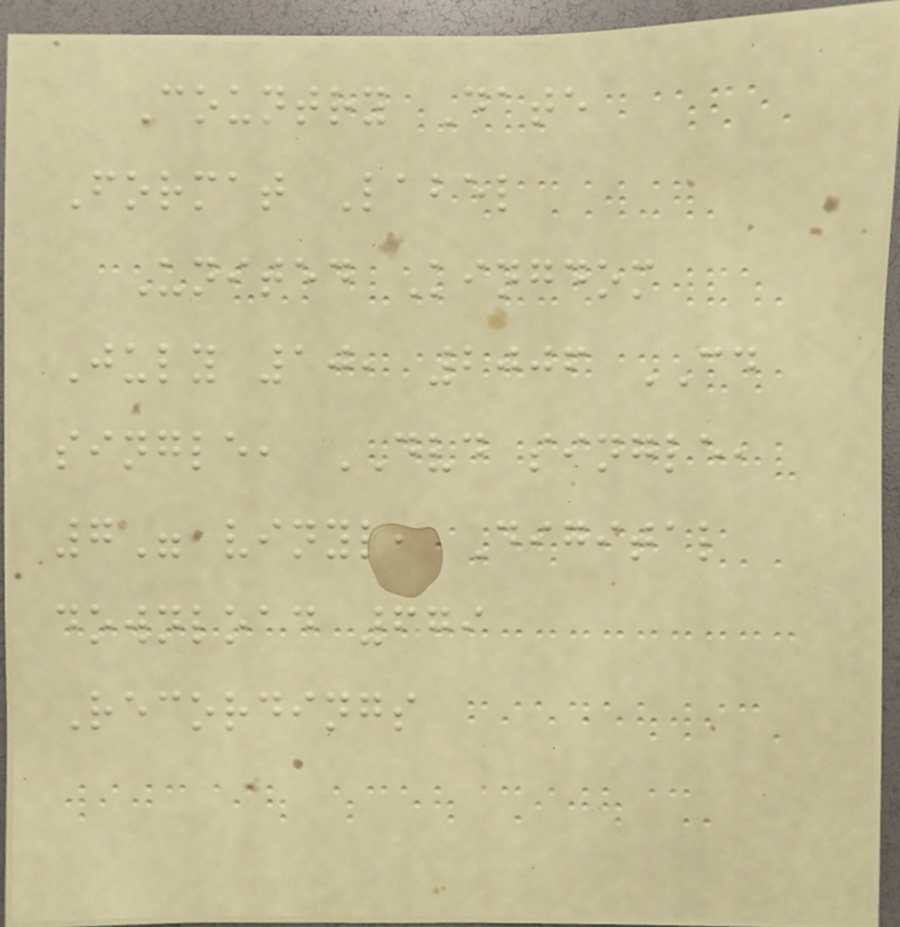Country Date
Format Label
United Kingdom
July 10, 2006 CD
single, DVD single,
7" vinyl, Digital
download 679
Recordings
